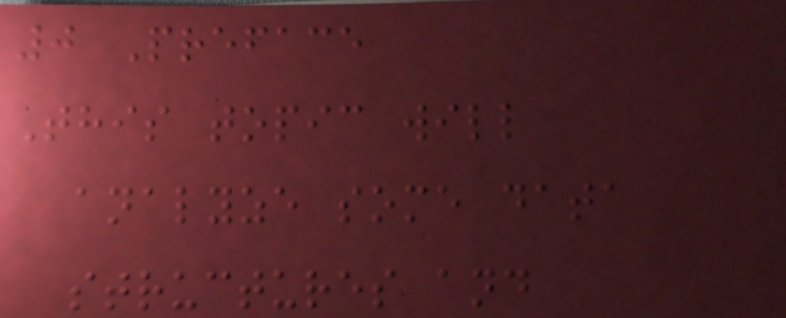0 Preface
This topic will
analyze some data
structures and
